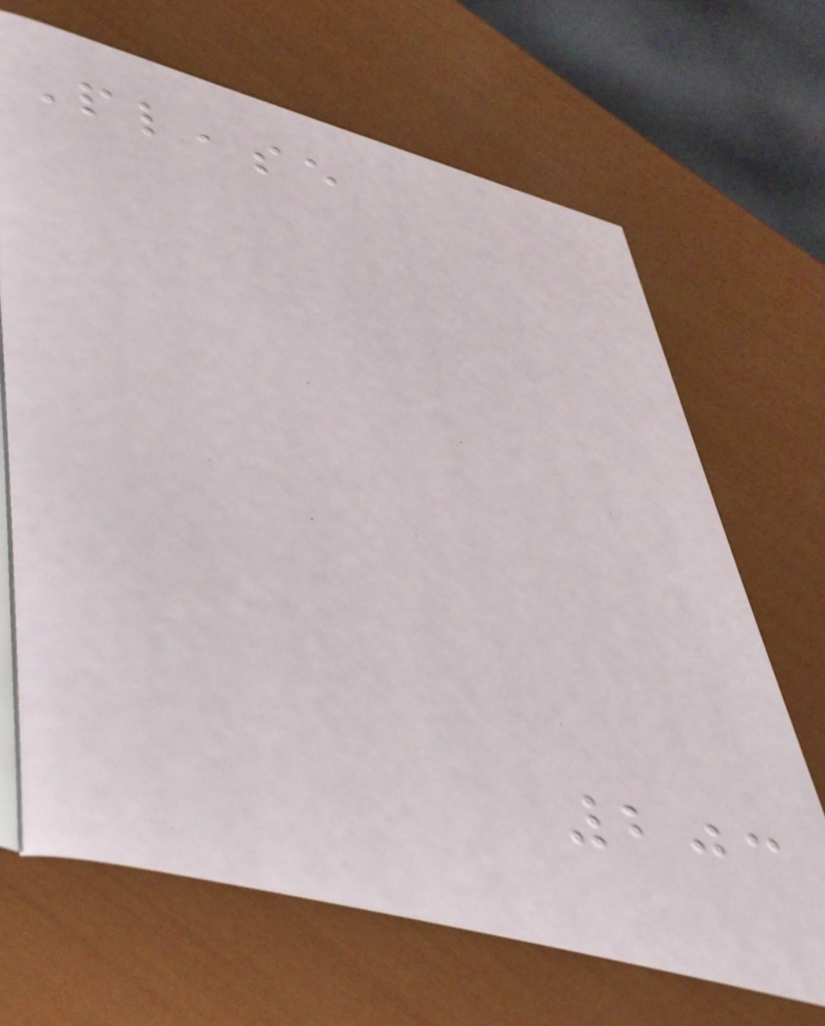Please
203
